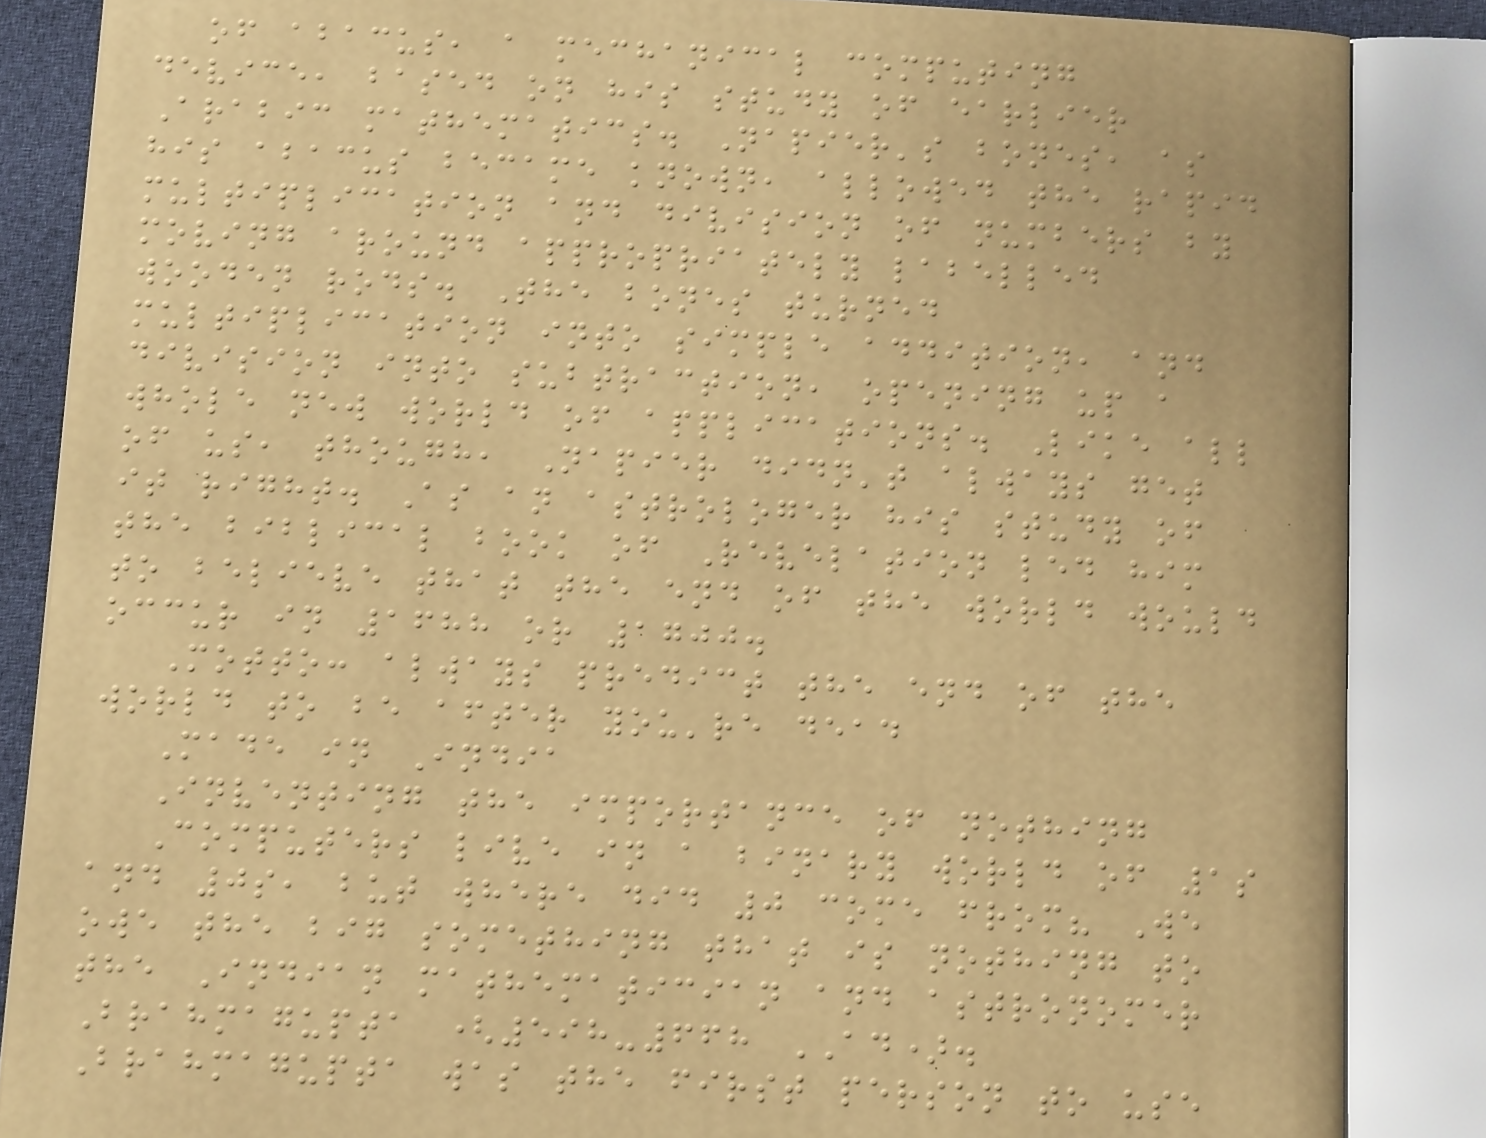of abacus, a mechanical computing
device, based on his study of earlier
Arabic mathematics. Napier's bones, as
his abacus became known, allowed the rapid
multiplication and division of numbers by
moving around appropriately labelled
wooden rods. The bones turned
multiplication into simple addition, and
division into subtraction, opening up a
whole new world of applications. Like all
of us, though, Napier didn't always get
it right. As an astrologer his study of
the biblical book of Revelation led him
to believe that the end of the world would
occur in 1688 or 1700.
Motto: always predict the end of the
world to be after you're dead
Made in India
Inventing the importance of nothing
Computers live in a binary world of 1s
and 0s, but where did 0 come from? We
owe the big something that is nothing to
the Indian mathematician and astronomer
Brahmagupta (598-668 AD).
Brahmagupta was the first person to use
